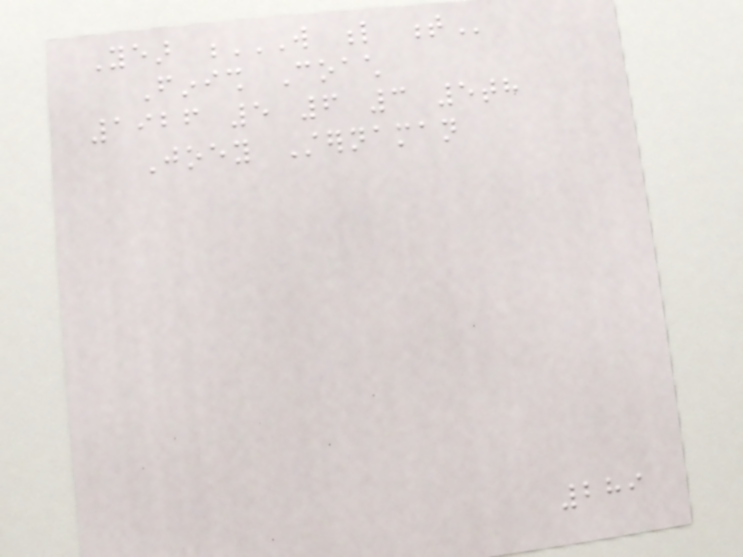Year W L T
Finish Coach
1926 5 6 3 5th
Joey Sternaman
289
